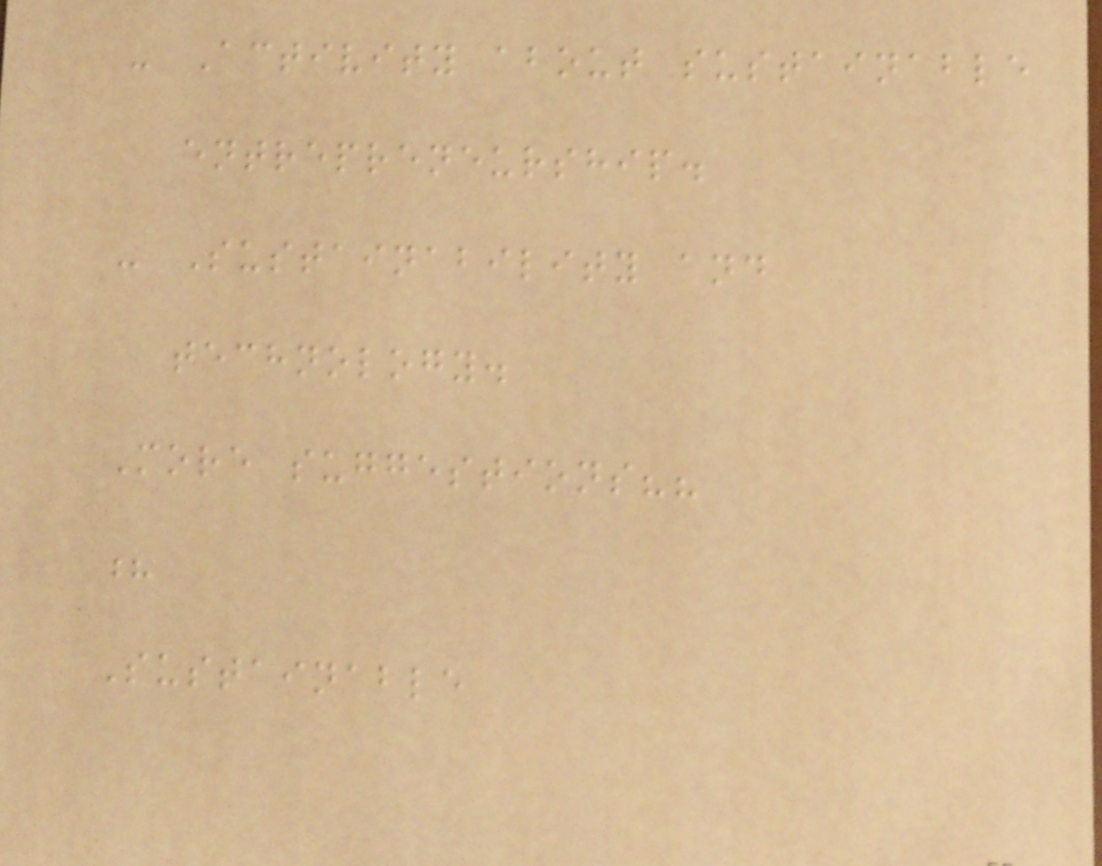- Activity about sustainable
entrepreneurship.
- Sustainability and
technology.
More suggestions??
?
Sustainable
